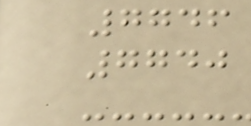7746
7740
